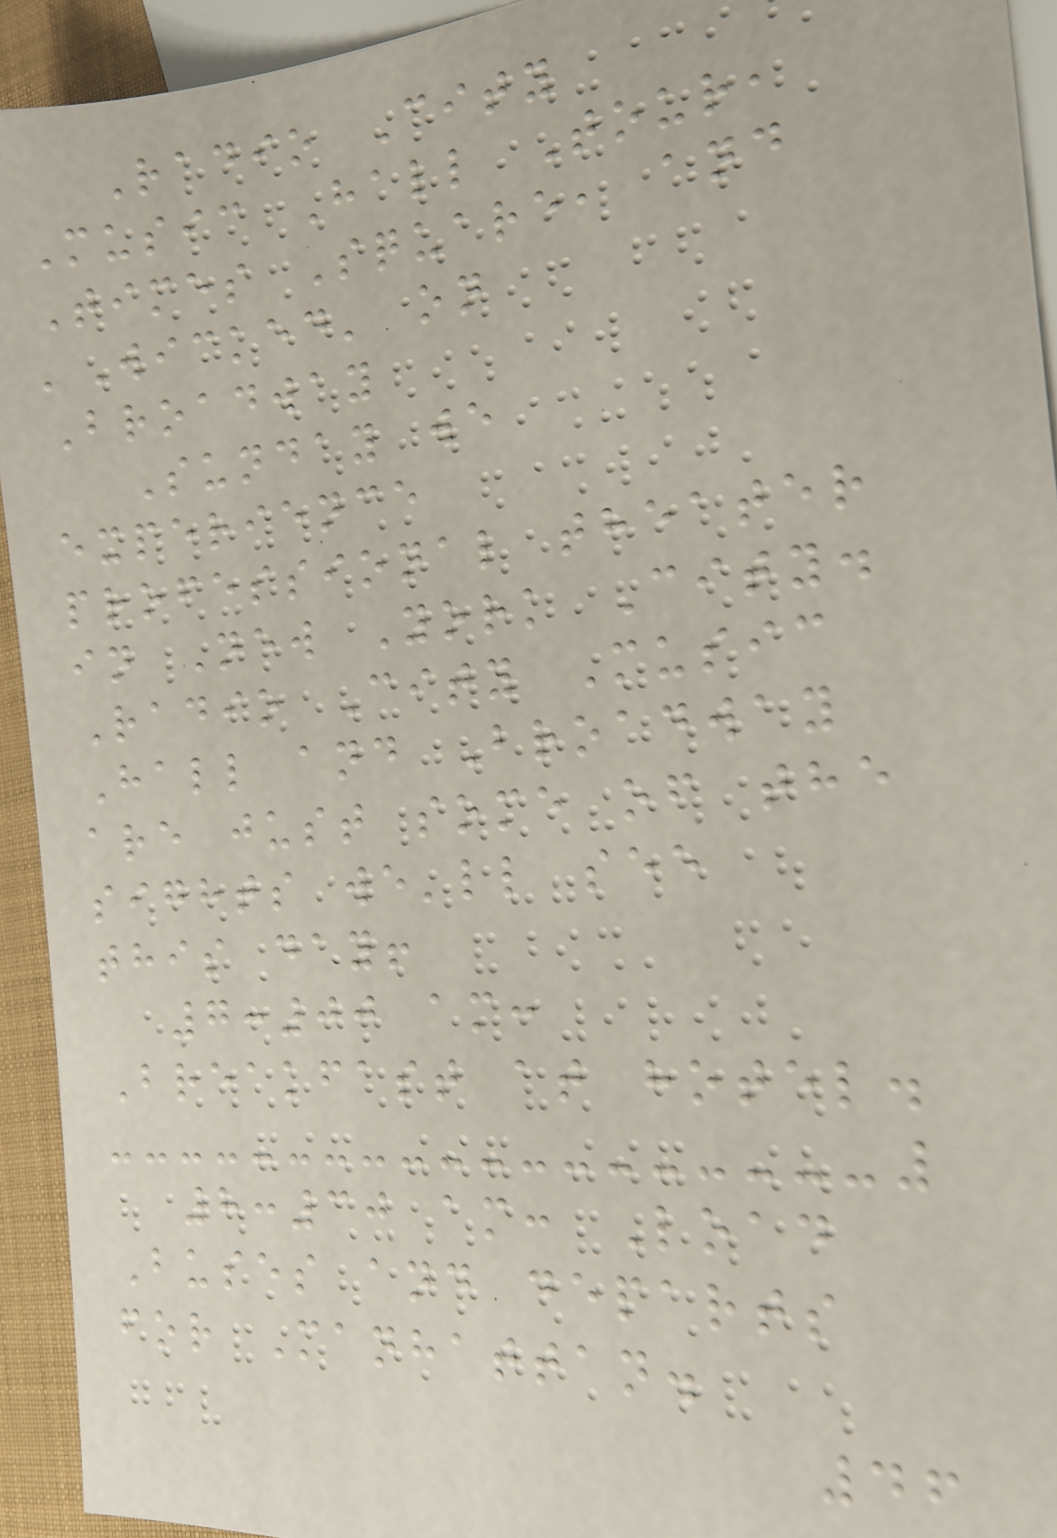Radio City
Music Hall Tour,
Times Square, and
'Wicked' on
Broadway
Sunday we
experience
professional theater
in New York City.
Radio City Music
Hall and Broadway
are just some of the
sights we'll see
this day!
7:00 am:
Breakfast at hotel.
8:30 am: Load
Buses and departs
for Manhattan.
46
